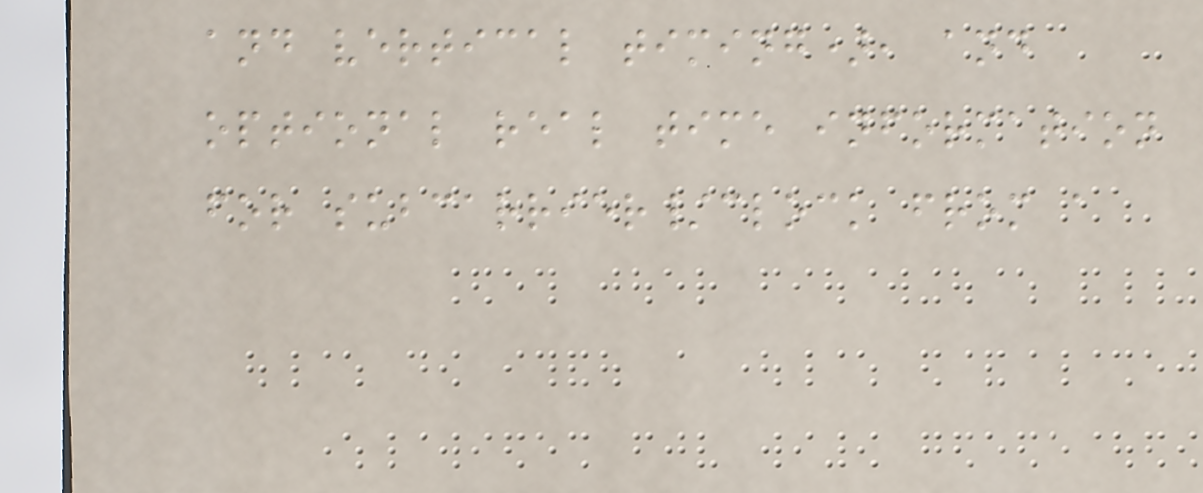and vertical timing), and
optional real time information
for subcarrier/clock from a
